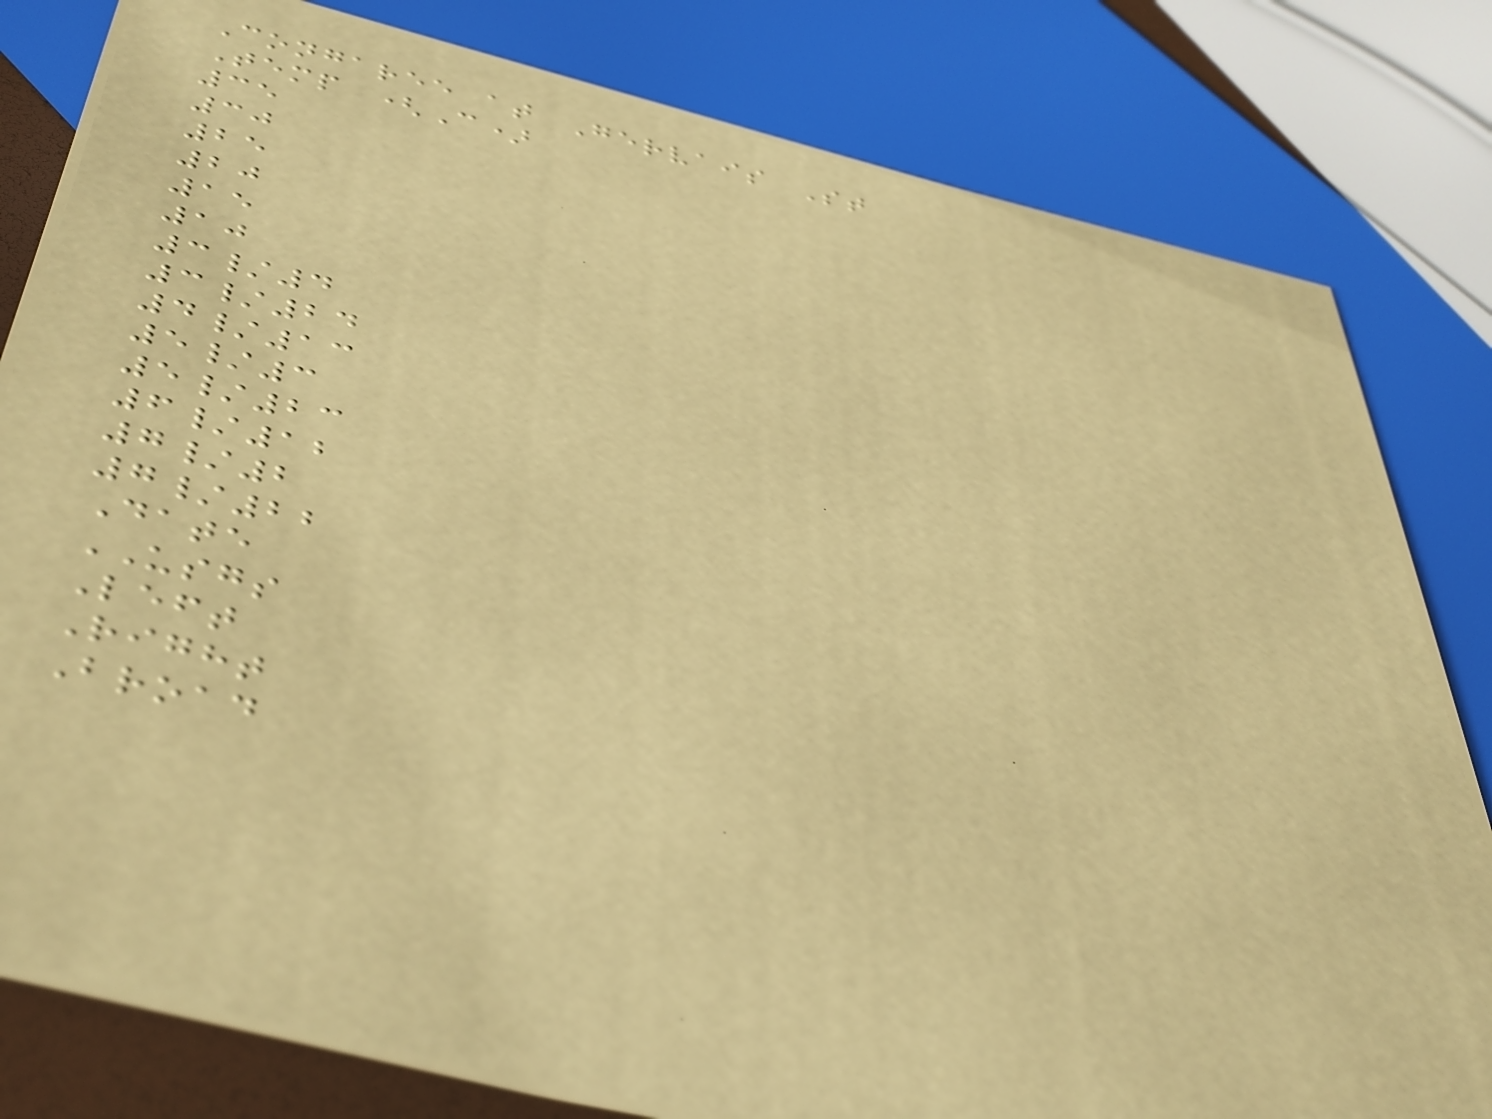Congaree at Gervais St
Temp (C)
35
30
25
20
15
10
3/4
3/24
4/13
5/3
5/23
6/12
7/2
7/22
Date
USGS
Left
Right
Broad
